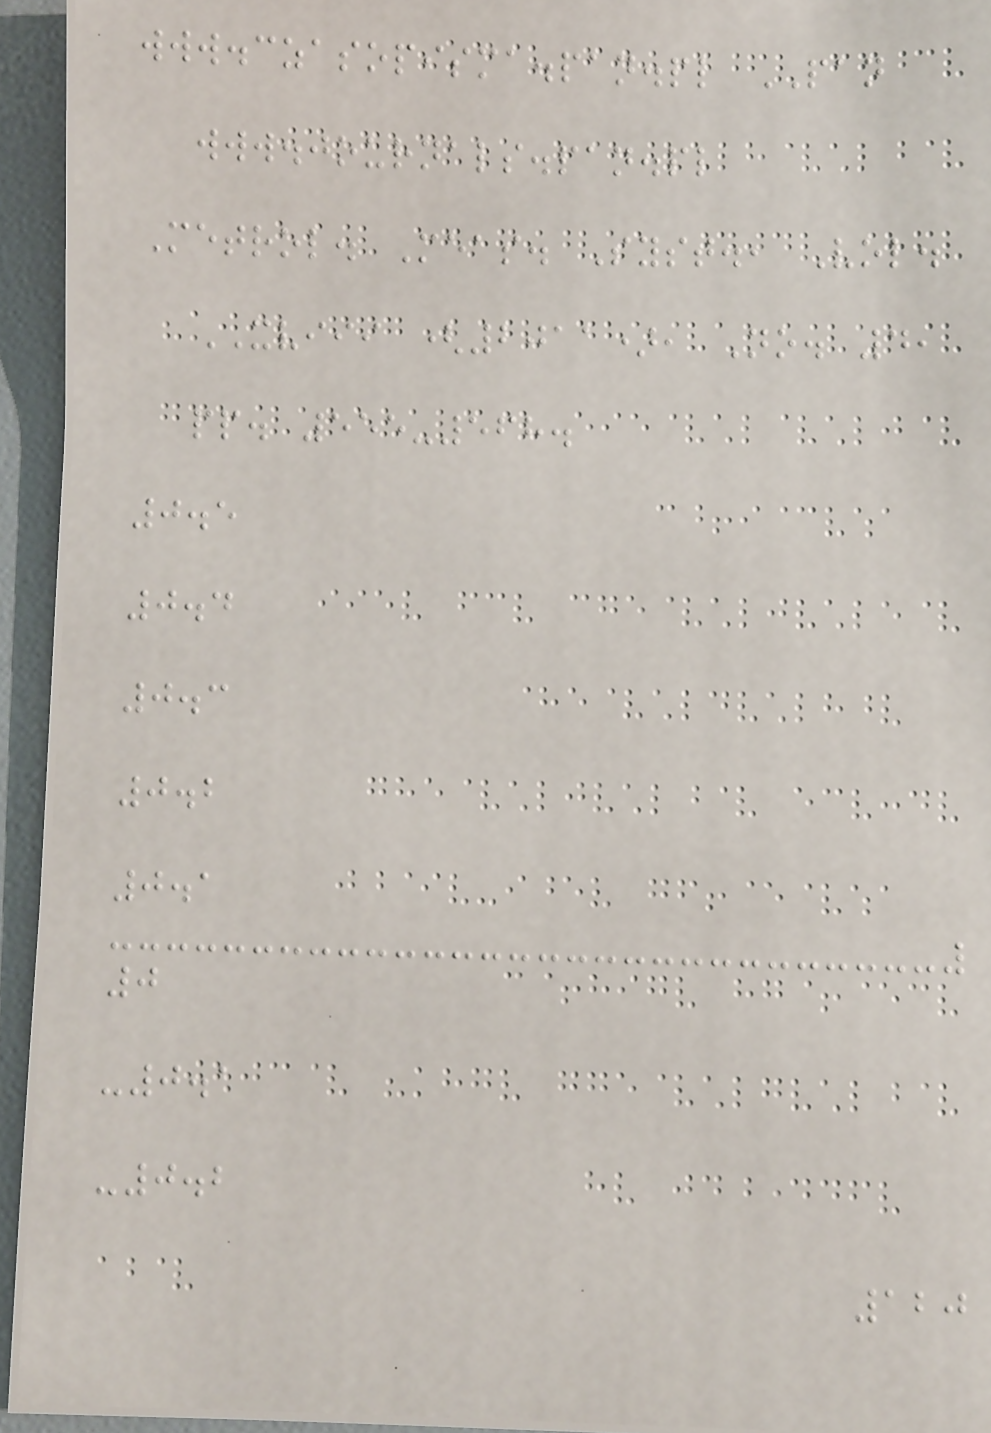www.czasopisma.pan.pl PAN
www.journals.pan.pl
Metrol. Meas. Syst., Vol.
XVIII (2011), No. 4,
pp. 555-568.
0.5
0.4
0.3
0.2
0.1
0
-0.1
-0.2
120
